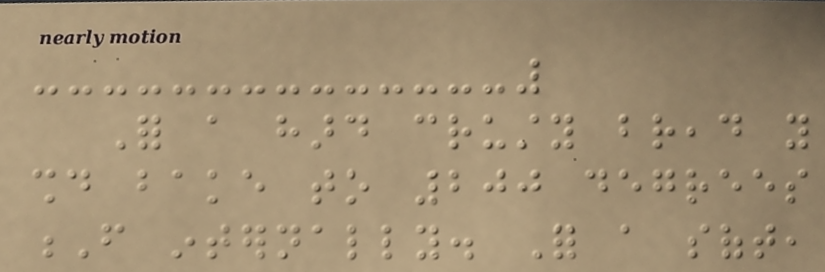For a hard crusty bread you
should bake to 200 degrees
F internally. For a soft,
